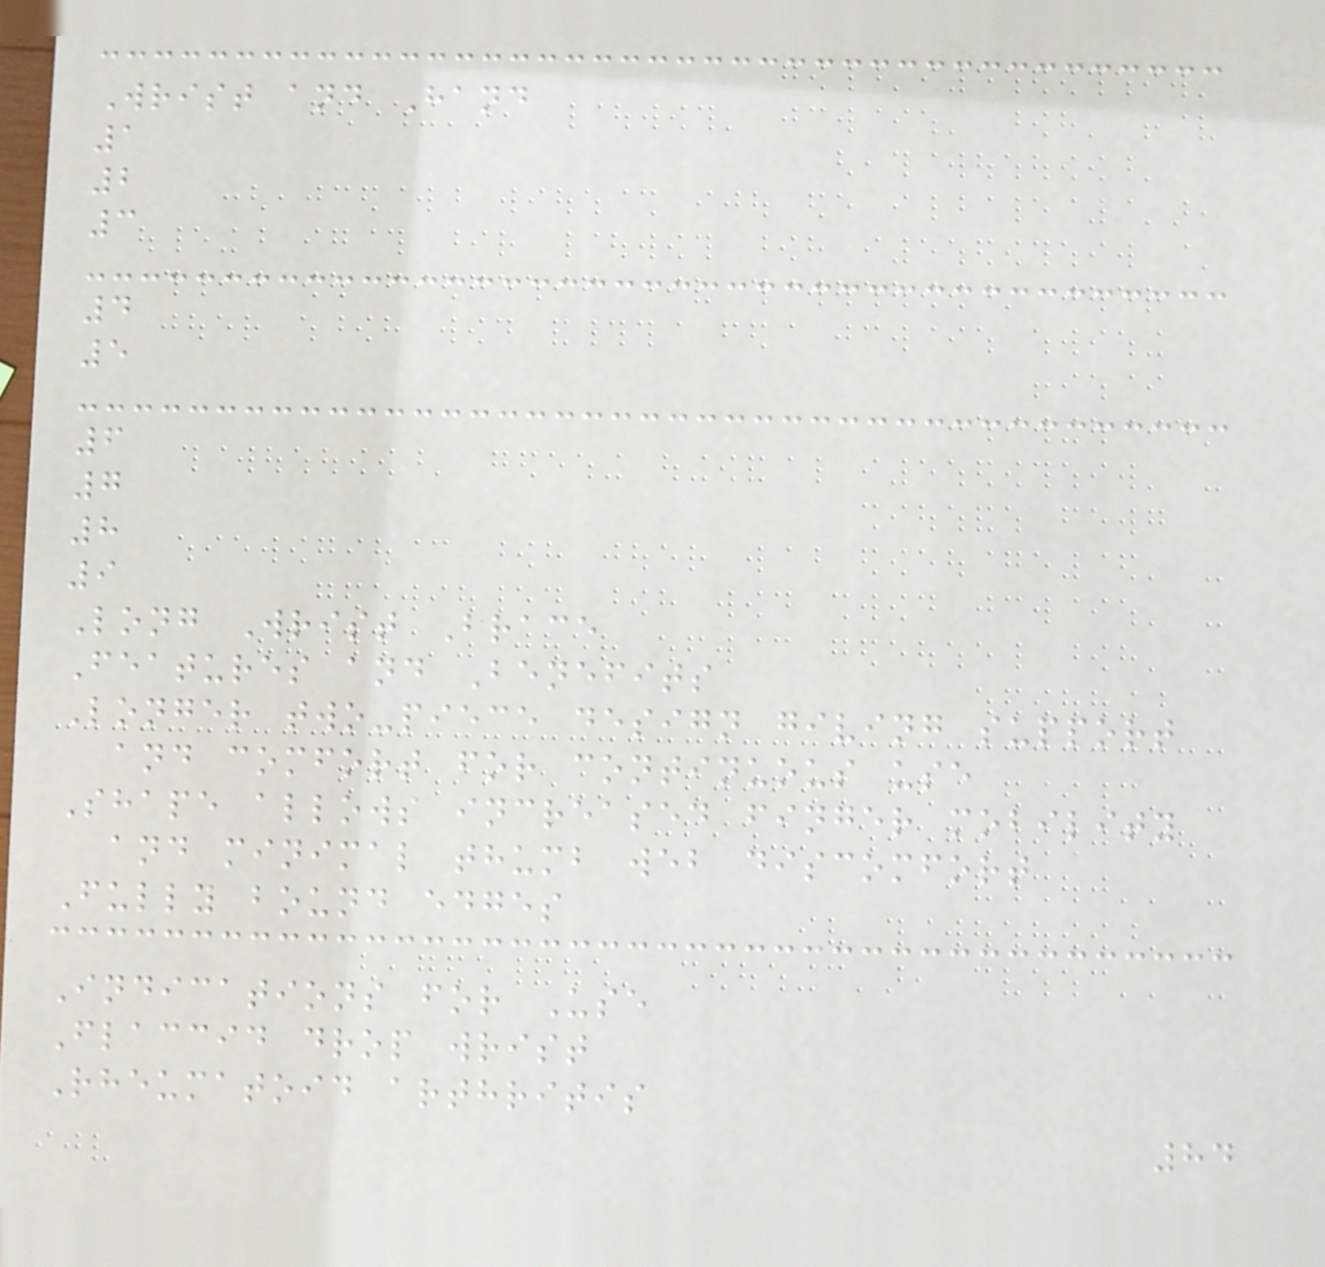Wrist and Hand
1
2
3
4
5
6
7
8
9
Long Wrist Brace
Features and Benefits
Longer two-piece design giving support
and comfort for continuous use
Shape allows increased finger mobility
and minimal thumb web discomfort
Fully bound edges
Indications for Use
Flaccid drop wrist
Rheumatoid arthritis
84
